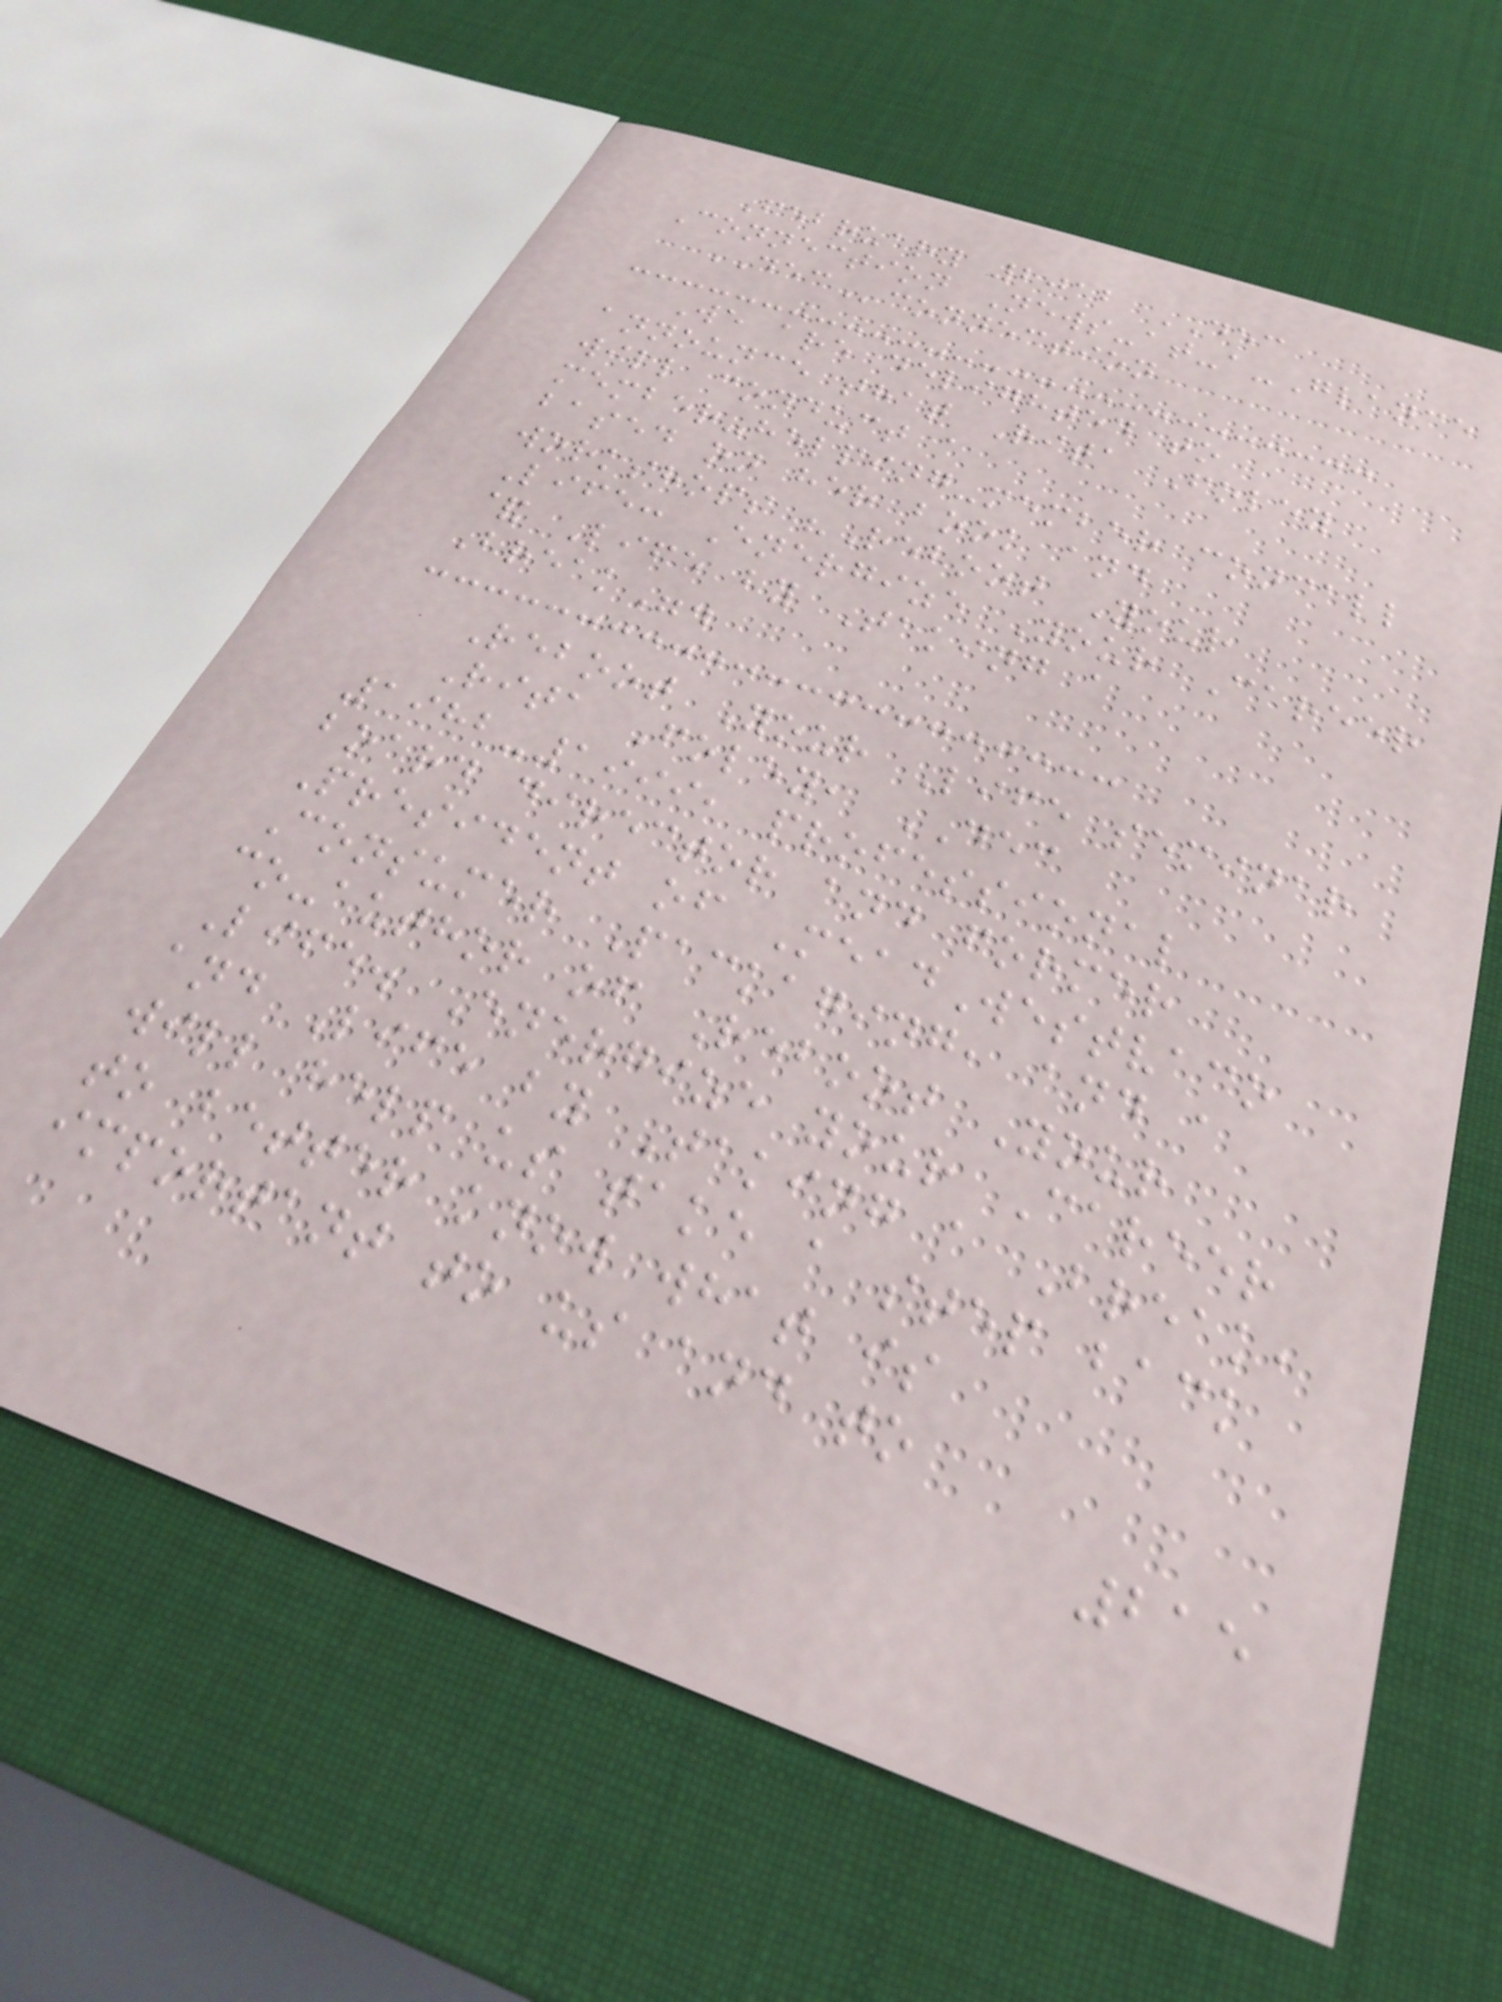February 2012 DEC
Connection News-at-a-Glance
DECconnection
We are delighted to
announce that Rita Foley
will conduct a
member-helping-member concall
based on her book and
workshops "Reboot Your
Life: Energize Your Career
& Life by Taking a
Break".
Reboot Your Life seminar
Rita Foley, DEC
1982-1999, professional
board director and former
President of MeadWestvaco
Consumer Packaging, and a
co-author of Reboot Your
Life. Energize your Career
and Life by Taking a Break,
will help us take a step back
to better know what is
important to us and to
215
